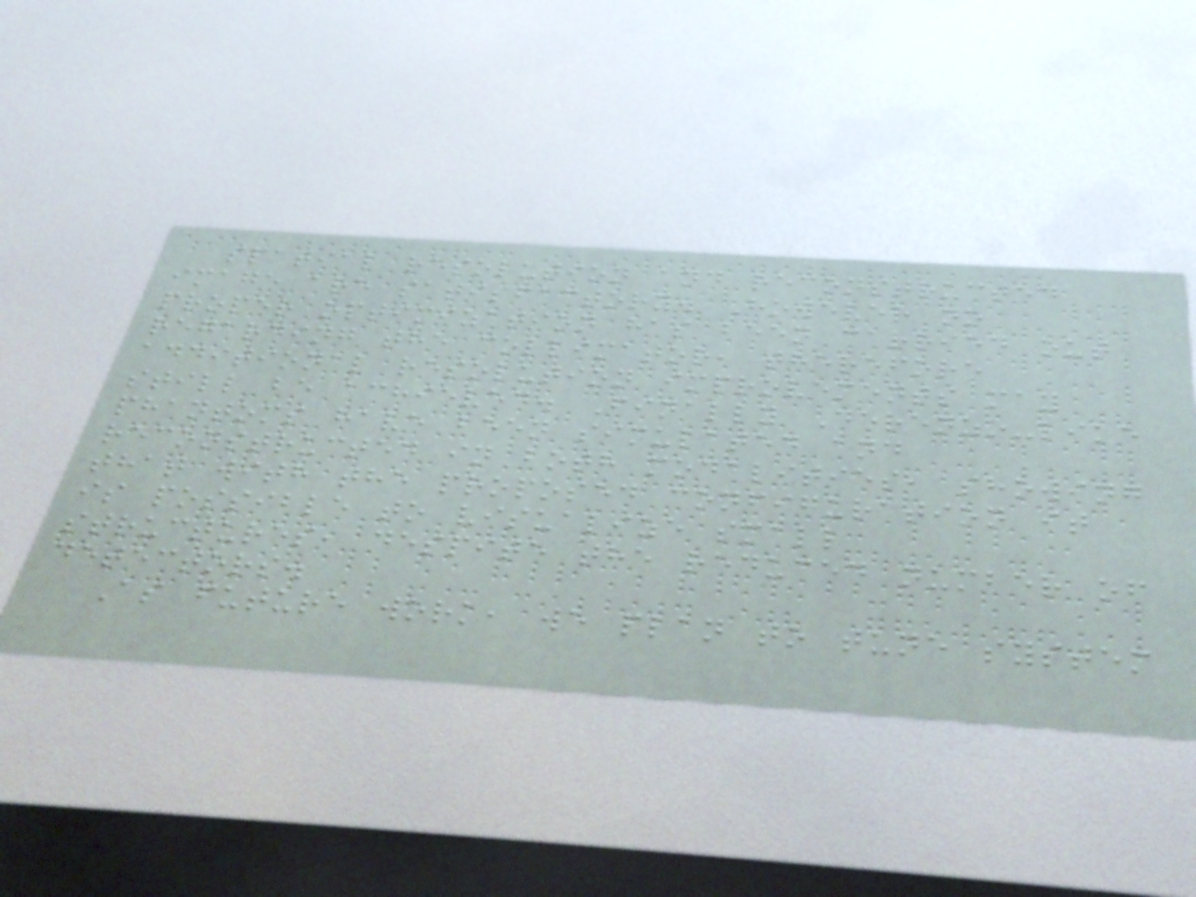spatial resolution and reconstructed
image are satisfactory. However no
proper optimization has been carried out
regarding the collimator, therefore
additional resolution improvements may
still be achieved. Finally Derenzo-like
phantoms have been simulated and
reconstructed in both modalities, showing
that with the proposed configuration it
is possible to visualize small
structures, despite the reduced number of
detectors.
As future work, we plan to tune system
